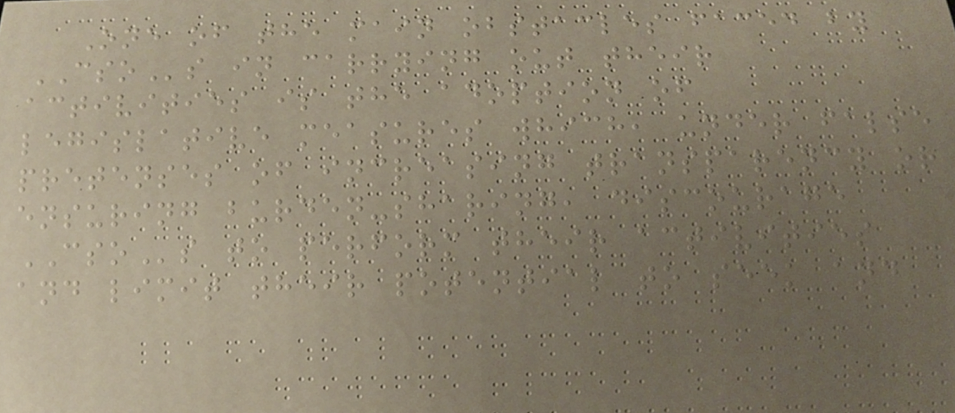One of the main obstacles faced by
CSOs in carrying out their
activities is the adoption of
legislative measures which, under false
pretenses of increasing transparency or
ensuring burden-sharing, discourage
CSOs to perform their activities
and limit their potential to seek and
